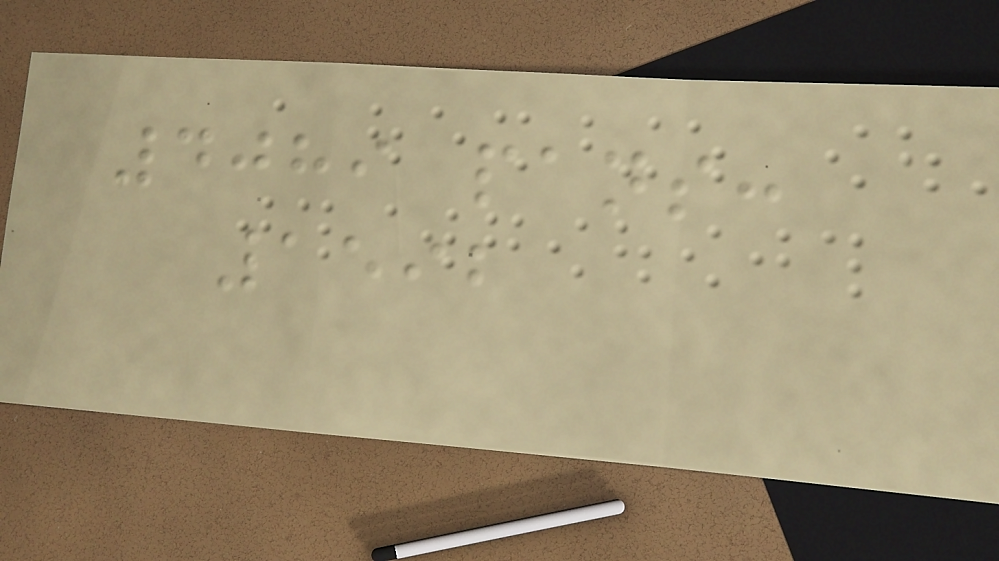4089 pans:
1592
